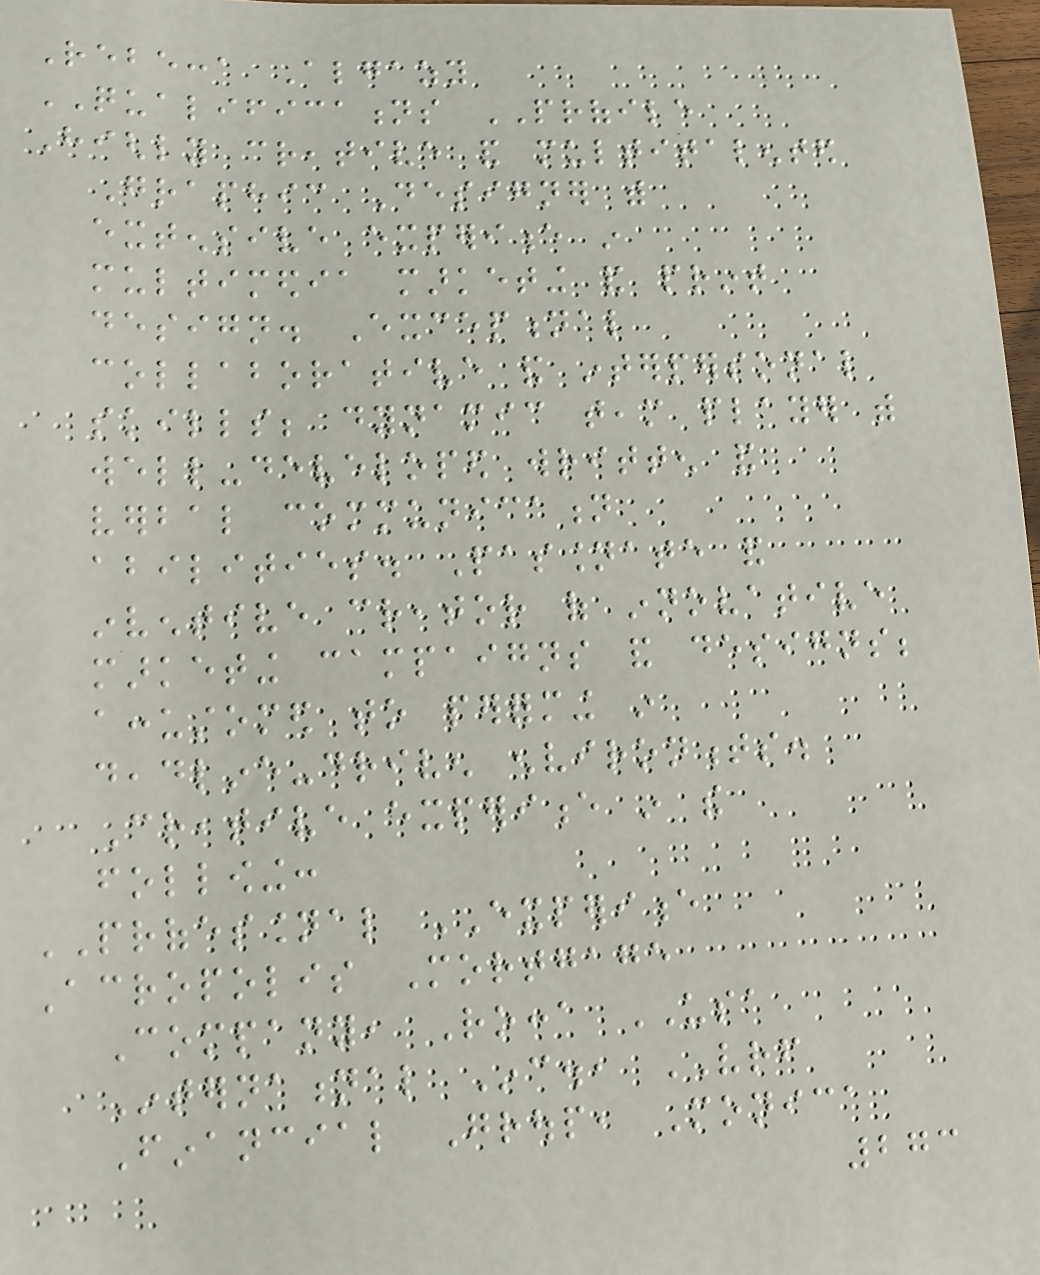Rebecca Algazy
QUALIFICATIONS PROFILE
Highly creative and multitalented
Graphic Designer with
extensive experience in
multimedia marketing and print
design. Exceptional
collaborative and interpersonal
skills; dynamic team player with
well-developed written and
verbal communication
abilities. Passionate and
inventive creator of innovative
marketing campaigns and designs;
accustomed to performing in
deadline-driven environments.
Creative experience in the
following:
PROFESSIONAL EXPERIENCE
Acropolis Mortgage
Company, Rocca USA
International Inc., VRF
Financial Group, Monica
273
